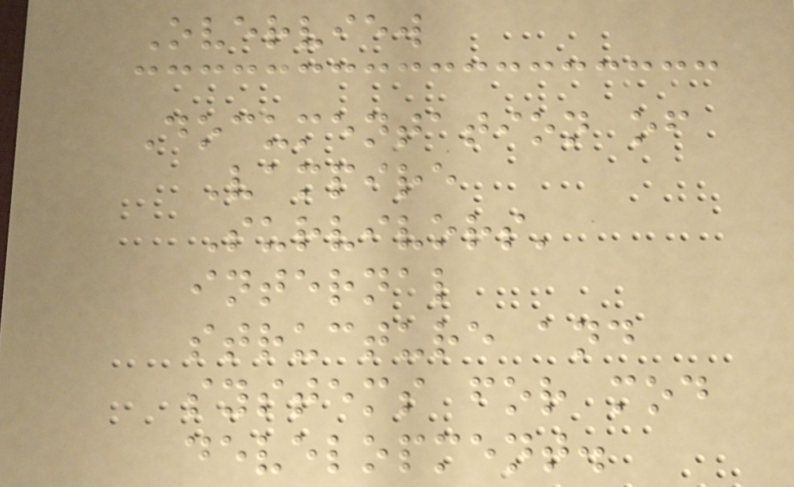Overview
Documentation of
Vampire
Survivors'
internal
structure and
systems for mod
development.
